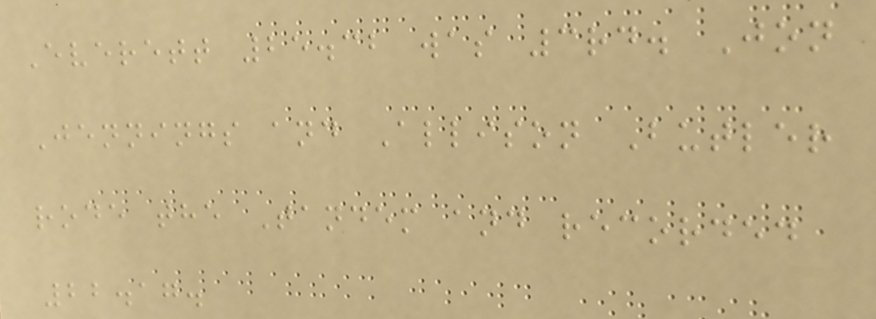Everett 25.32 was 3rd. Jon
Jennings and Allison Butler
rode the Tandem and recorded
22.17.
